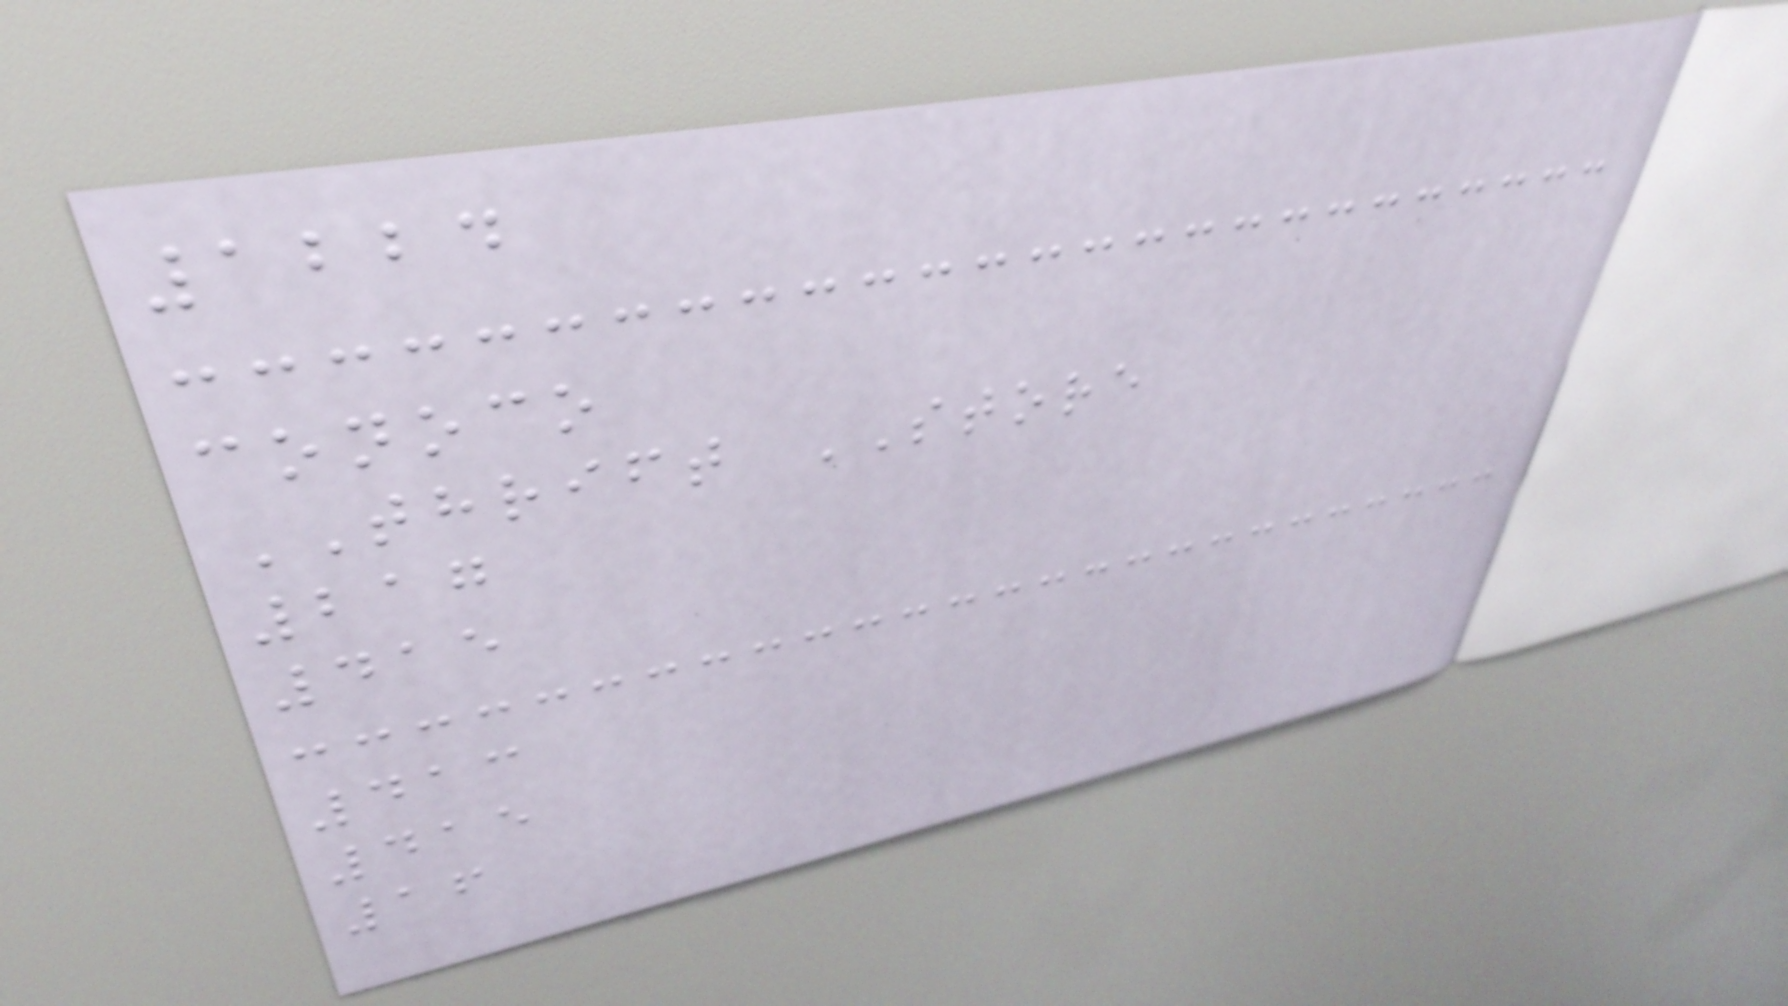1224
conoco
THRIFT STORE
217
415
413
415
16
